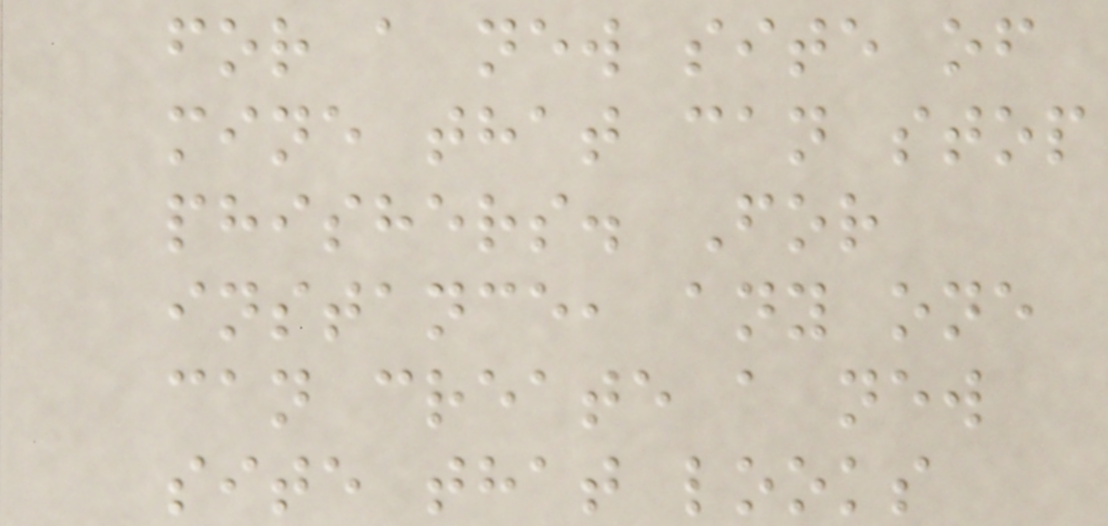for a new site of
mine that can stop
phishers. For
instance, any one
can create a new
site that looks
